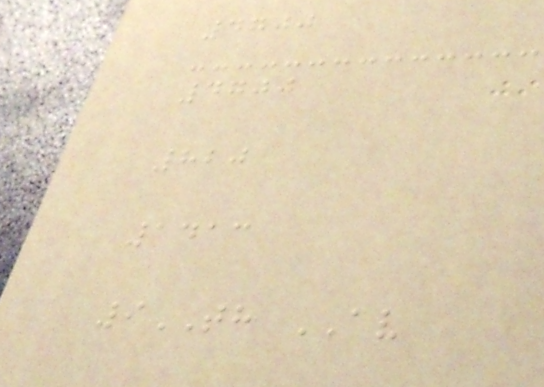4700
4700
820
1413
9TH AV
